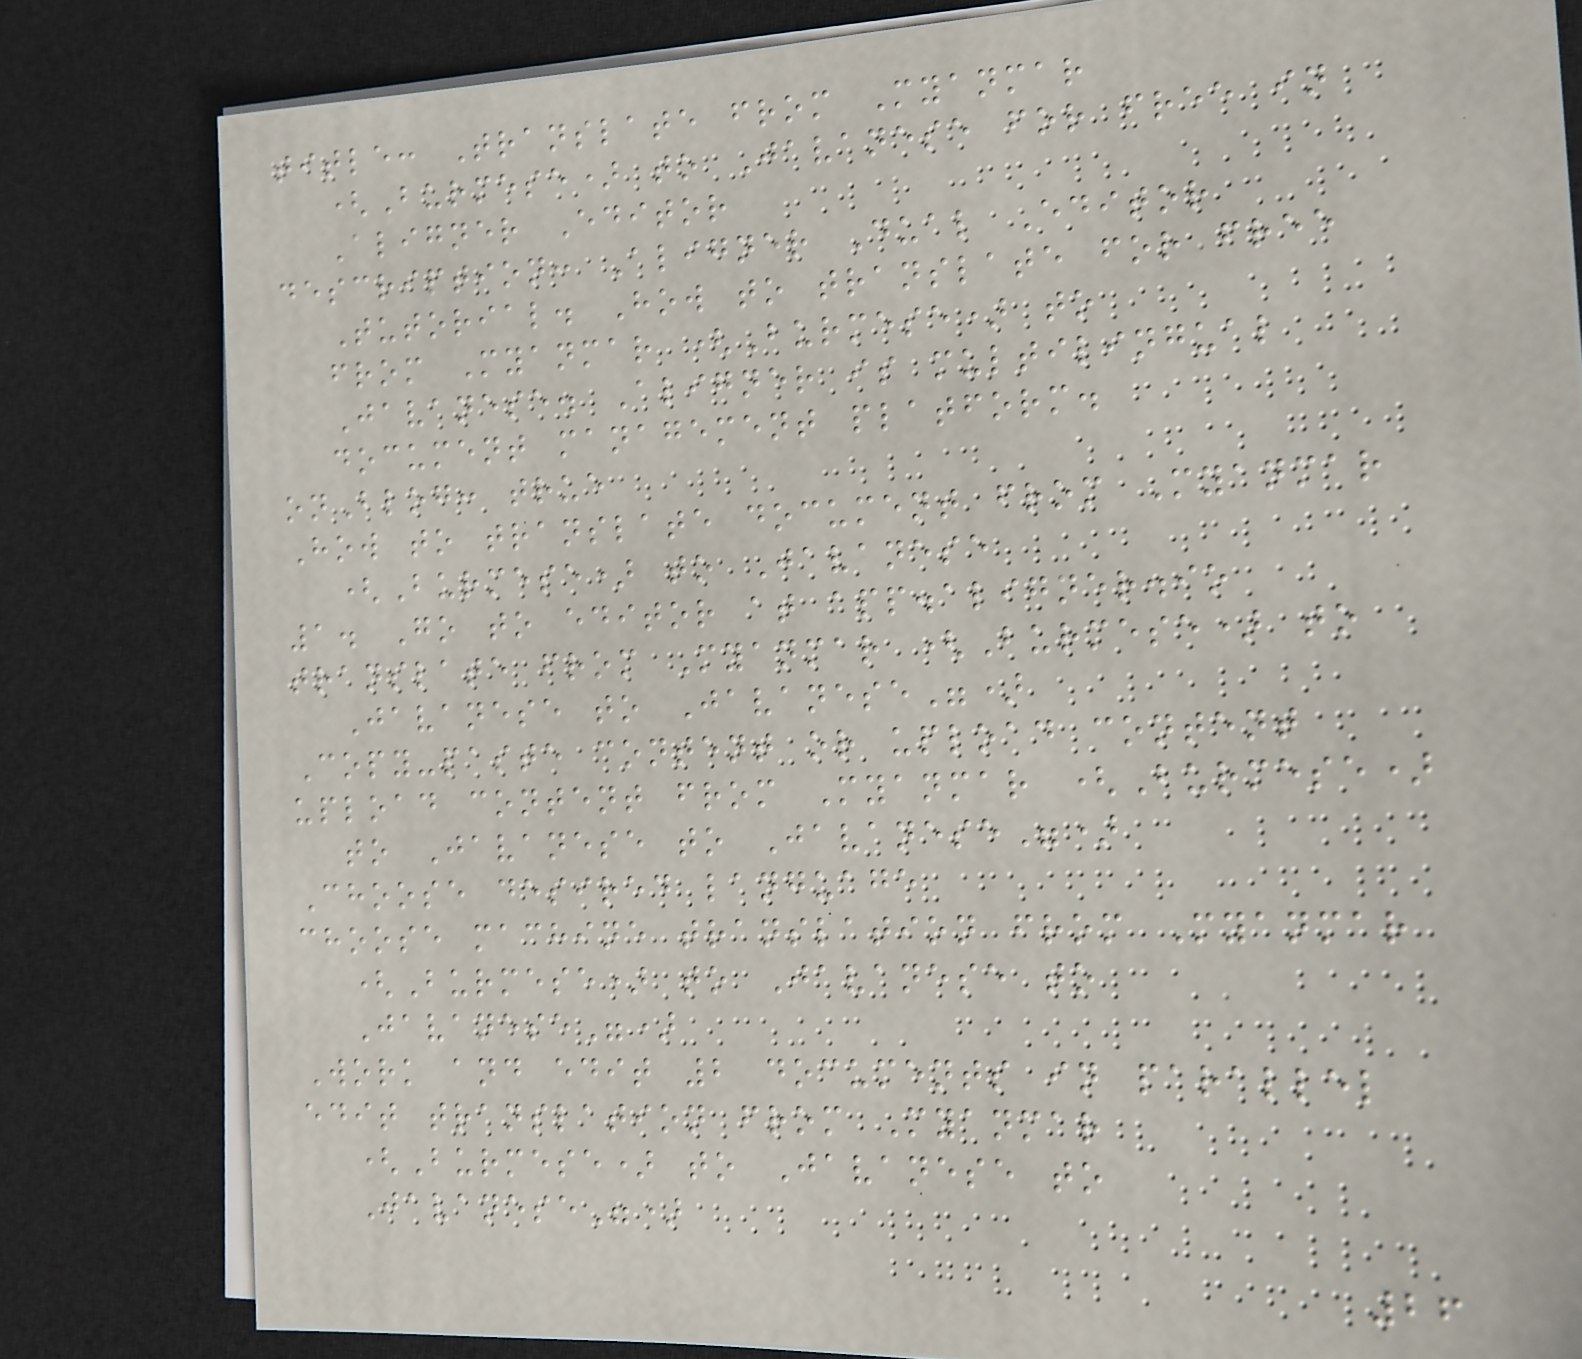title: Translate from Myanmar
(Burmese) to Javanese for free in
Aligner Editor
description: Aligner Dual Editor
Tutorial. How to translate for free
from Myanmar (Burmese) to
Javanese. Aligner is multilingual
document management platform.
onBlog: true
How to translate document from Myanmar
(Burmese) to Javanese
1. Go to editor at app.aligner.io
translate from Myanmar (Burmese) to
Javanese to Javanese")
Copy-paste content or upload content
upload content from Myanmar (Burmese)
to Javanese to Javanese")
Choose desired language
choose machine translation from Myanmar
(Burmese) to Javanese to
Javanese")
Work and edit 2 documents in parallel
edit translation from Myanmar
(Burmese) to Javanese to
Javanese")
26
